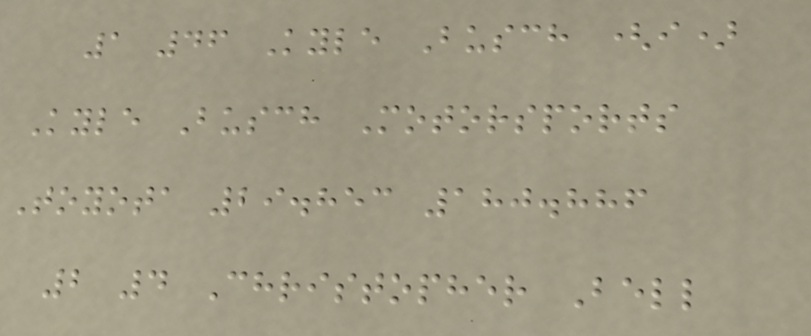1 46 Kyle Busch (i)
Kyle Busch Motorsports
Toyota 29.853 180.886
2 4 Christopher Bell
